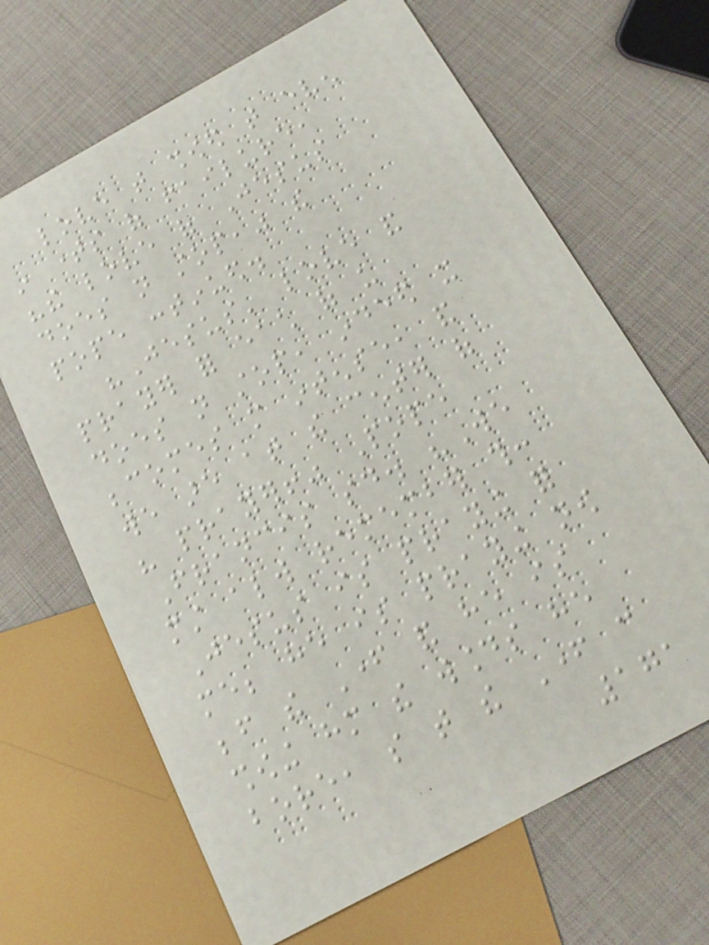love that showed that even
in times of failure,
"the love of Jesus
does not stop," the
pope continued.
"Jesus' love and
prayer for each of us
does not stop, indeed it
becomes more intense, and
we are at the center of
his prayer!" Pope
Francis said. "We
must always remember this:
Jesus is praying for
me; he is praying now
before the Father and he is
showing him the wounds he
bore, so that the Father can
171
